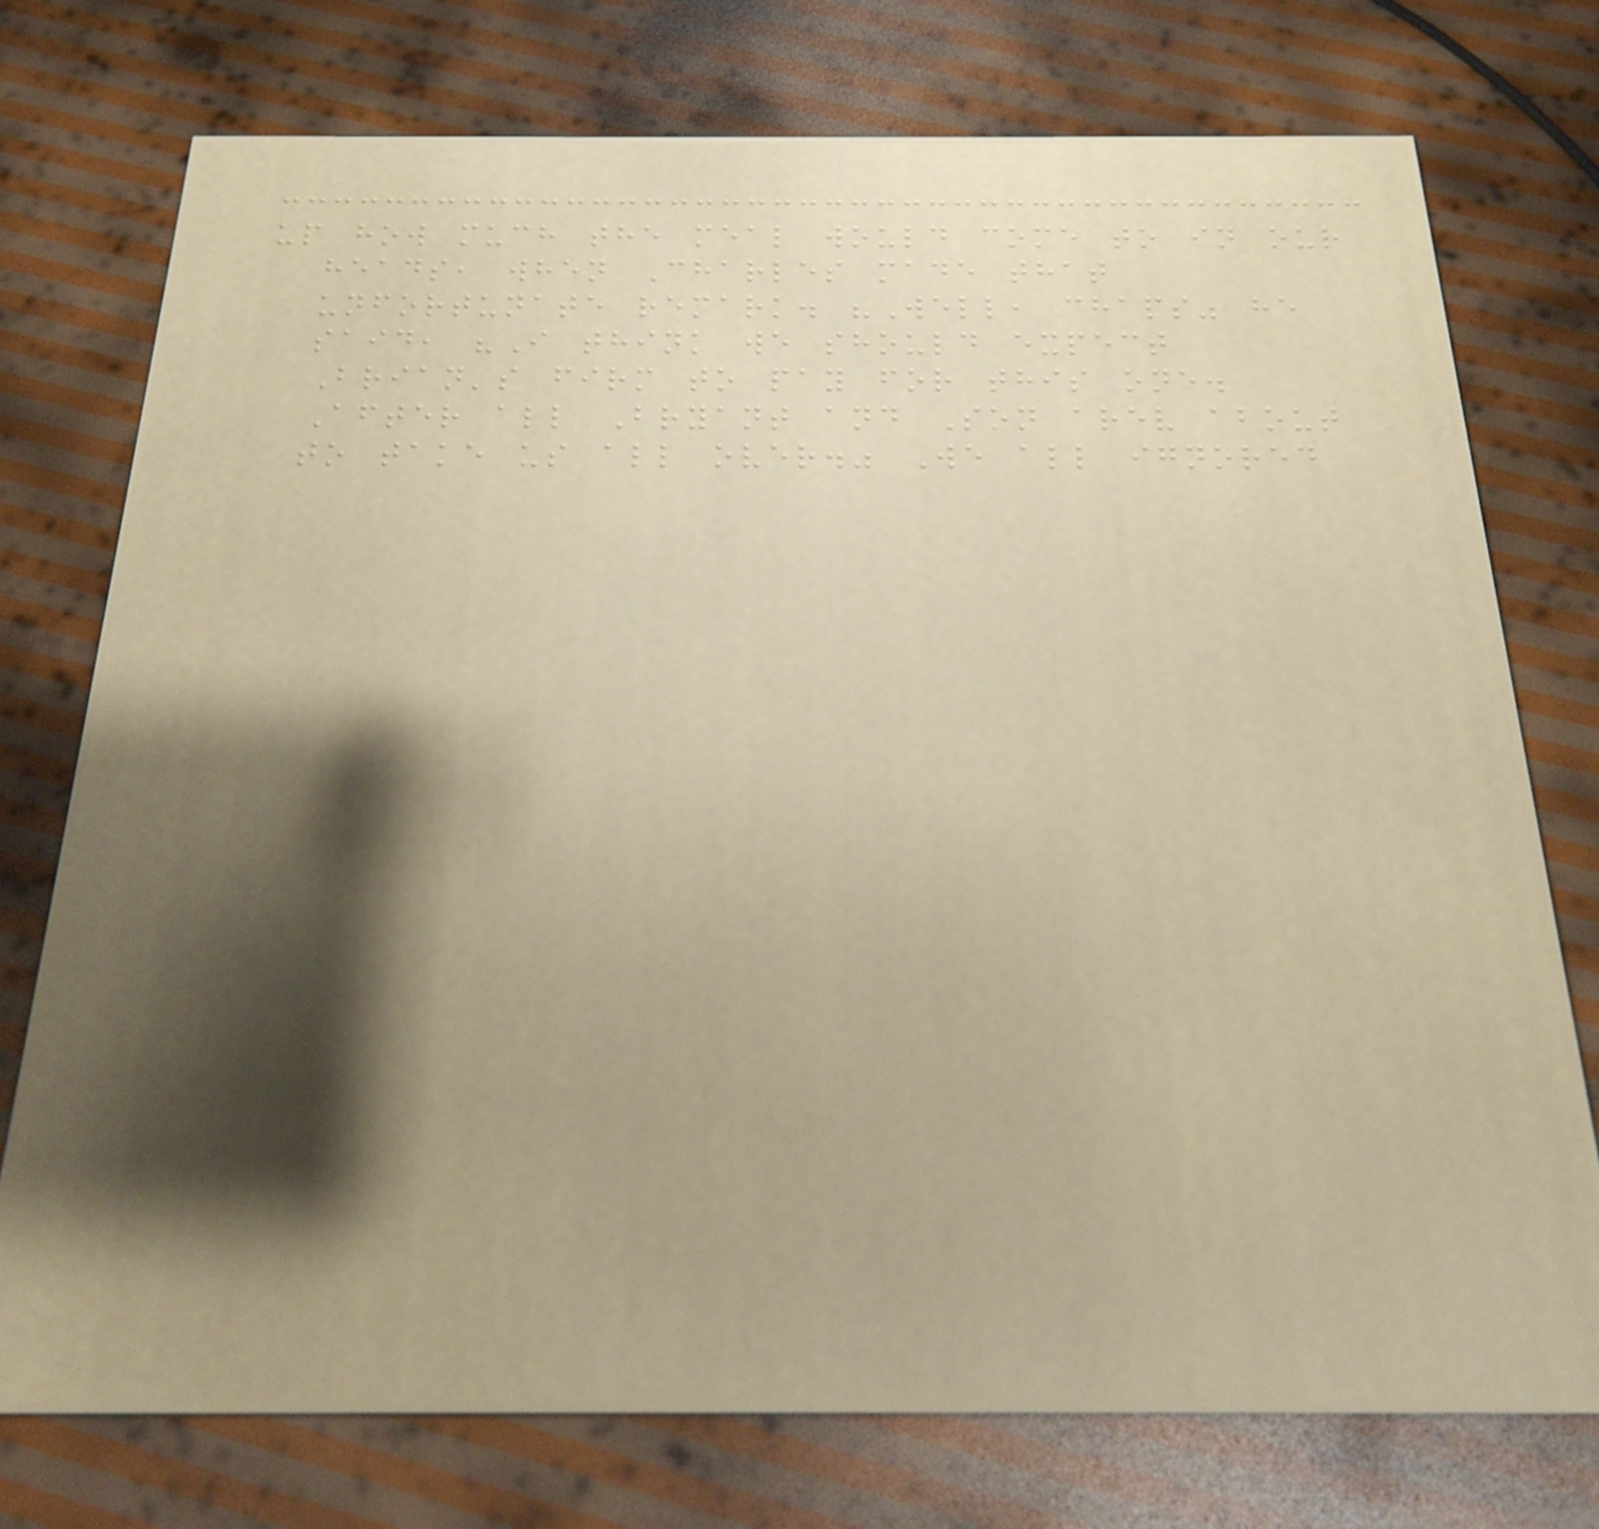up how much the meal would come to in our
heads, when Charles made that
unfortunate remark. "Well, chaps" he
said, "I think we should expect
Brian's firm to pay for this one.
After all Bryant and Son arev about
to take us all over." We all ignored
